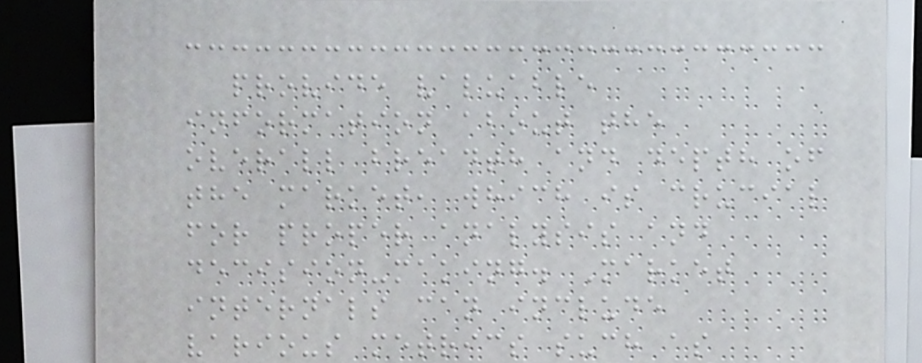provide valuable
information about the
overall breadth and depth of
the market, which is crucial
for proper analysis and
decision-making. Market
internals can include
various metrics such as
